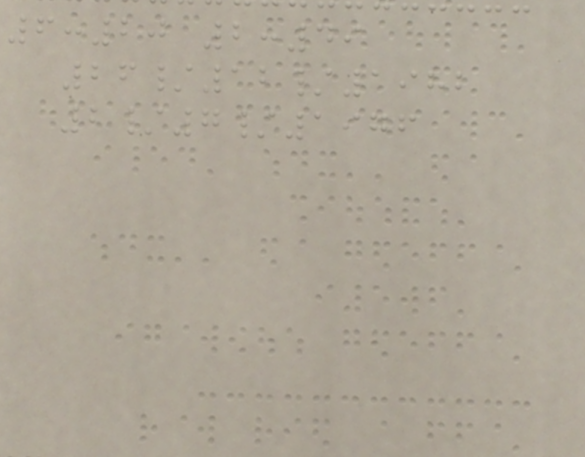6:20 2:49
26/12/1982
2/7/1976
